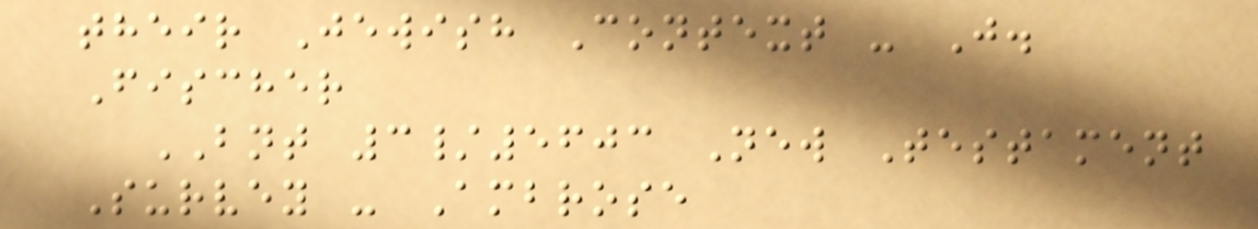their Jewish Context - J.
Fischer
BNT 3/5603 New Testament
Survey - Ambrose
